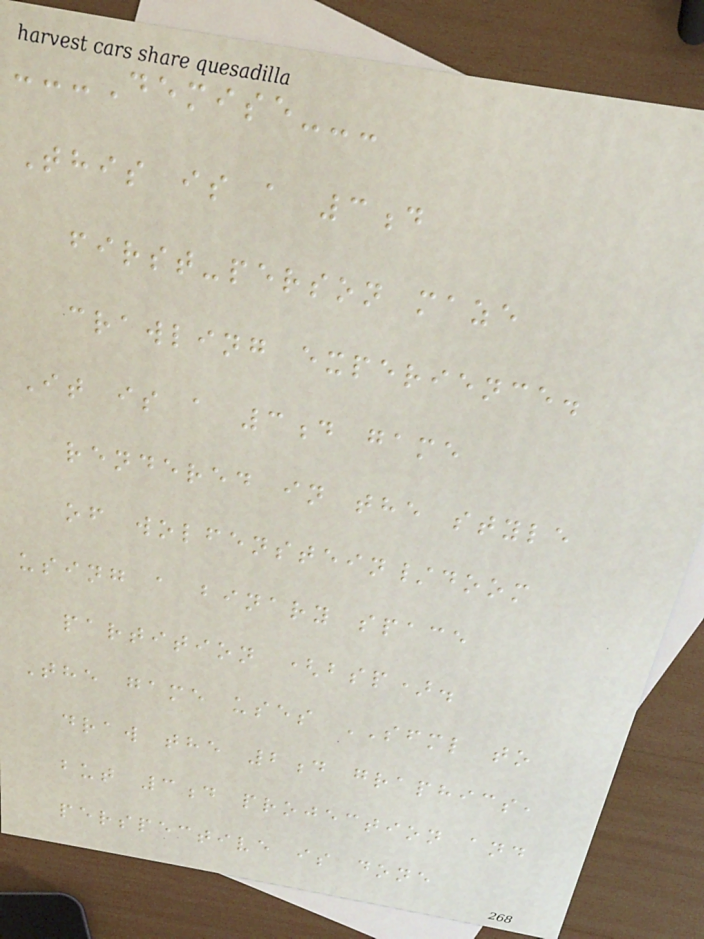---Demise---
This is a 3d
first-person maze
crawling experience.
It is a 3d game
rendered in the style
of wolfenstein/doom
using a binary space
partition (bsp).
The game uses SFML to
draw the 2d graphics,
but 3d projection and
perspective is done
